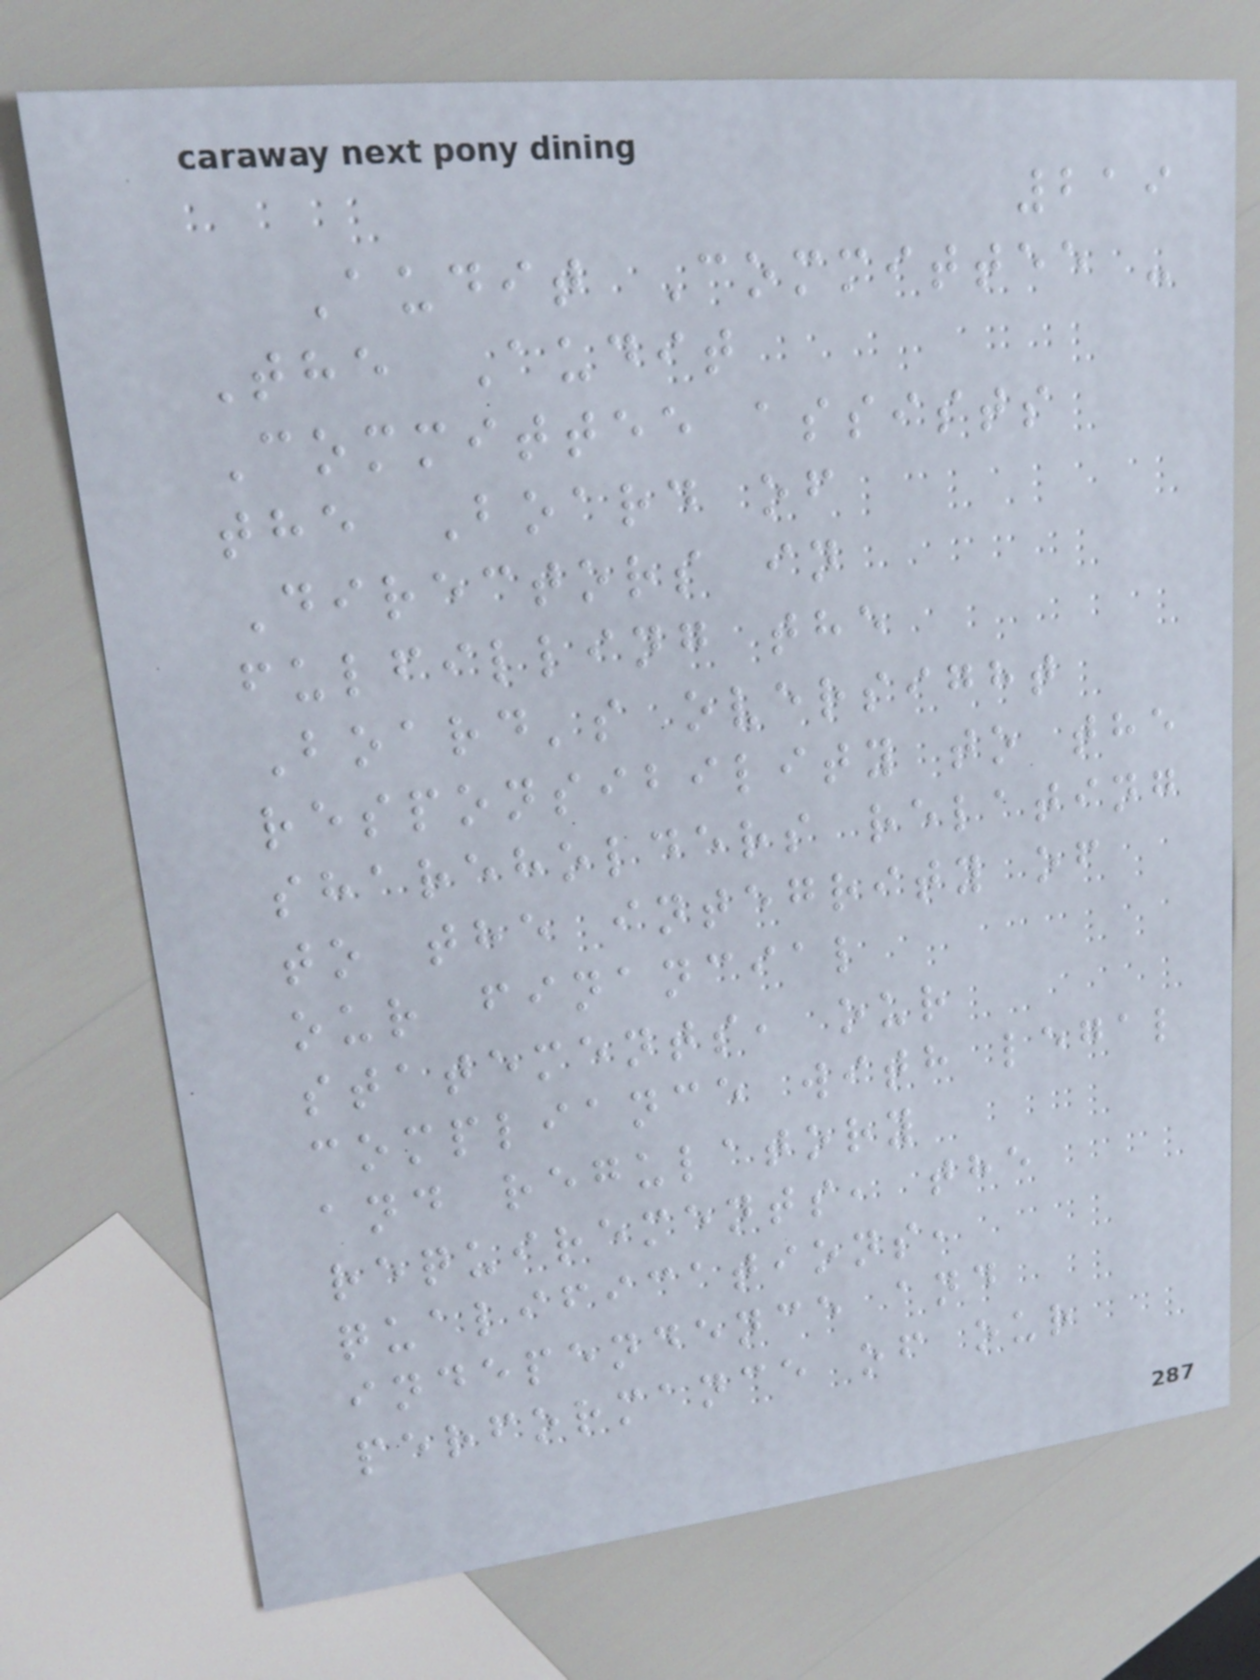219
Audit Committee -
The Audit
Committee assists
the Board of
Directors in
fulfilling the
Board's oversight
responsibility to the
shareholders relating
to the integrity of
our financial
statements, our
compliance with legal
and regulatory
requirements, the
qualifications,
independence and
performance of our
